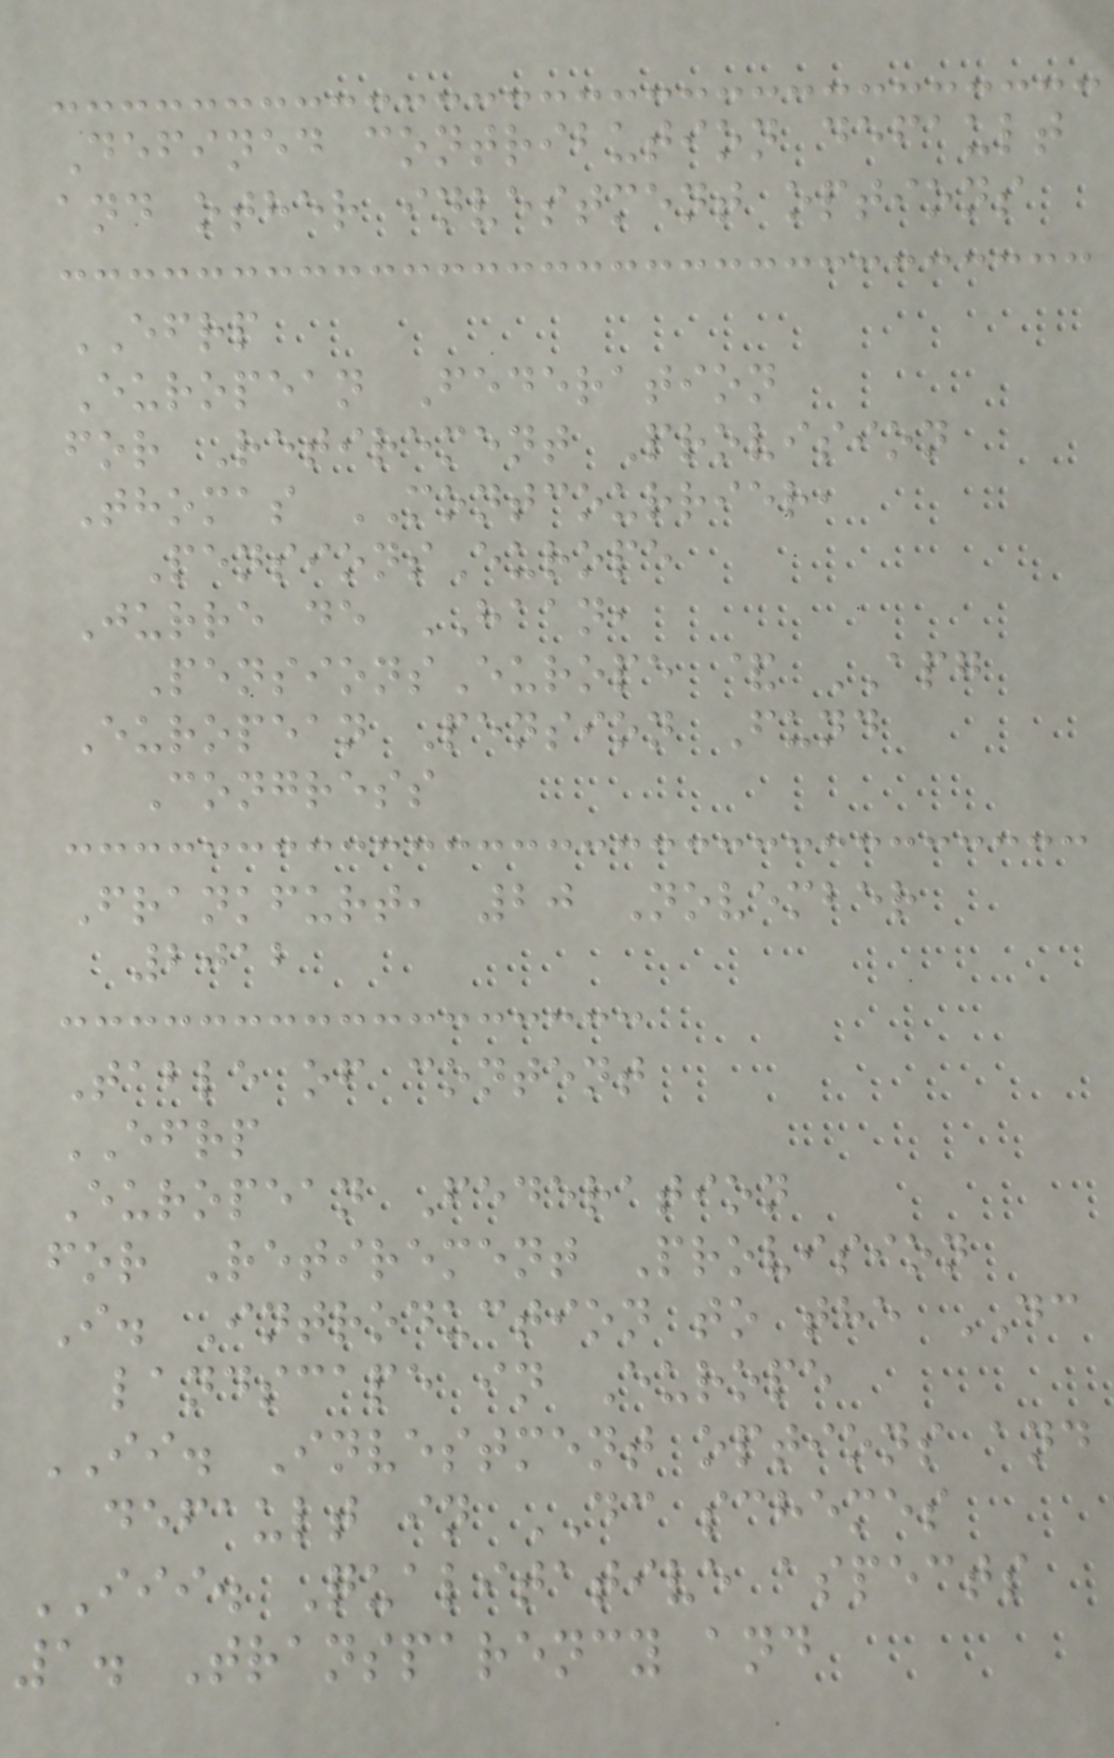Defined contribution default
and other investment options
EFRP
European Federation
for Retirement Provision
Thomas MONTCOURRIER,
PensionsEurope
Jurre de HAAN,
PensionsEurope & APG
European Pension Fund
Congress
Frankfurt, 20 November
2012
Table of content
EFRP
European Federation
for Retirement Provision
I. Introduction to the DC
landscape in Europe
II. Investment options and
default in DC schemes
III. Qualitative aspects
1. Transparency and
